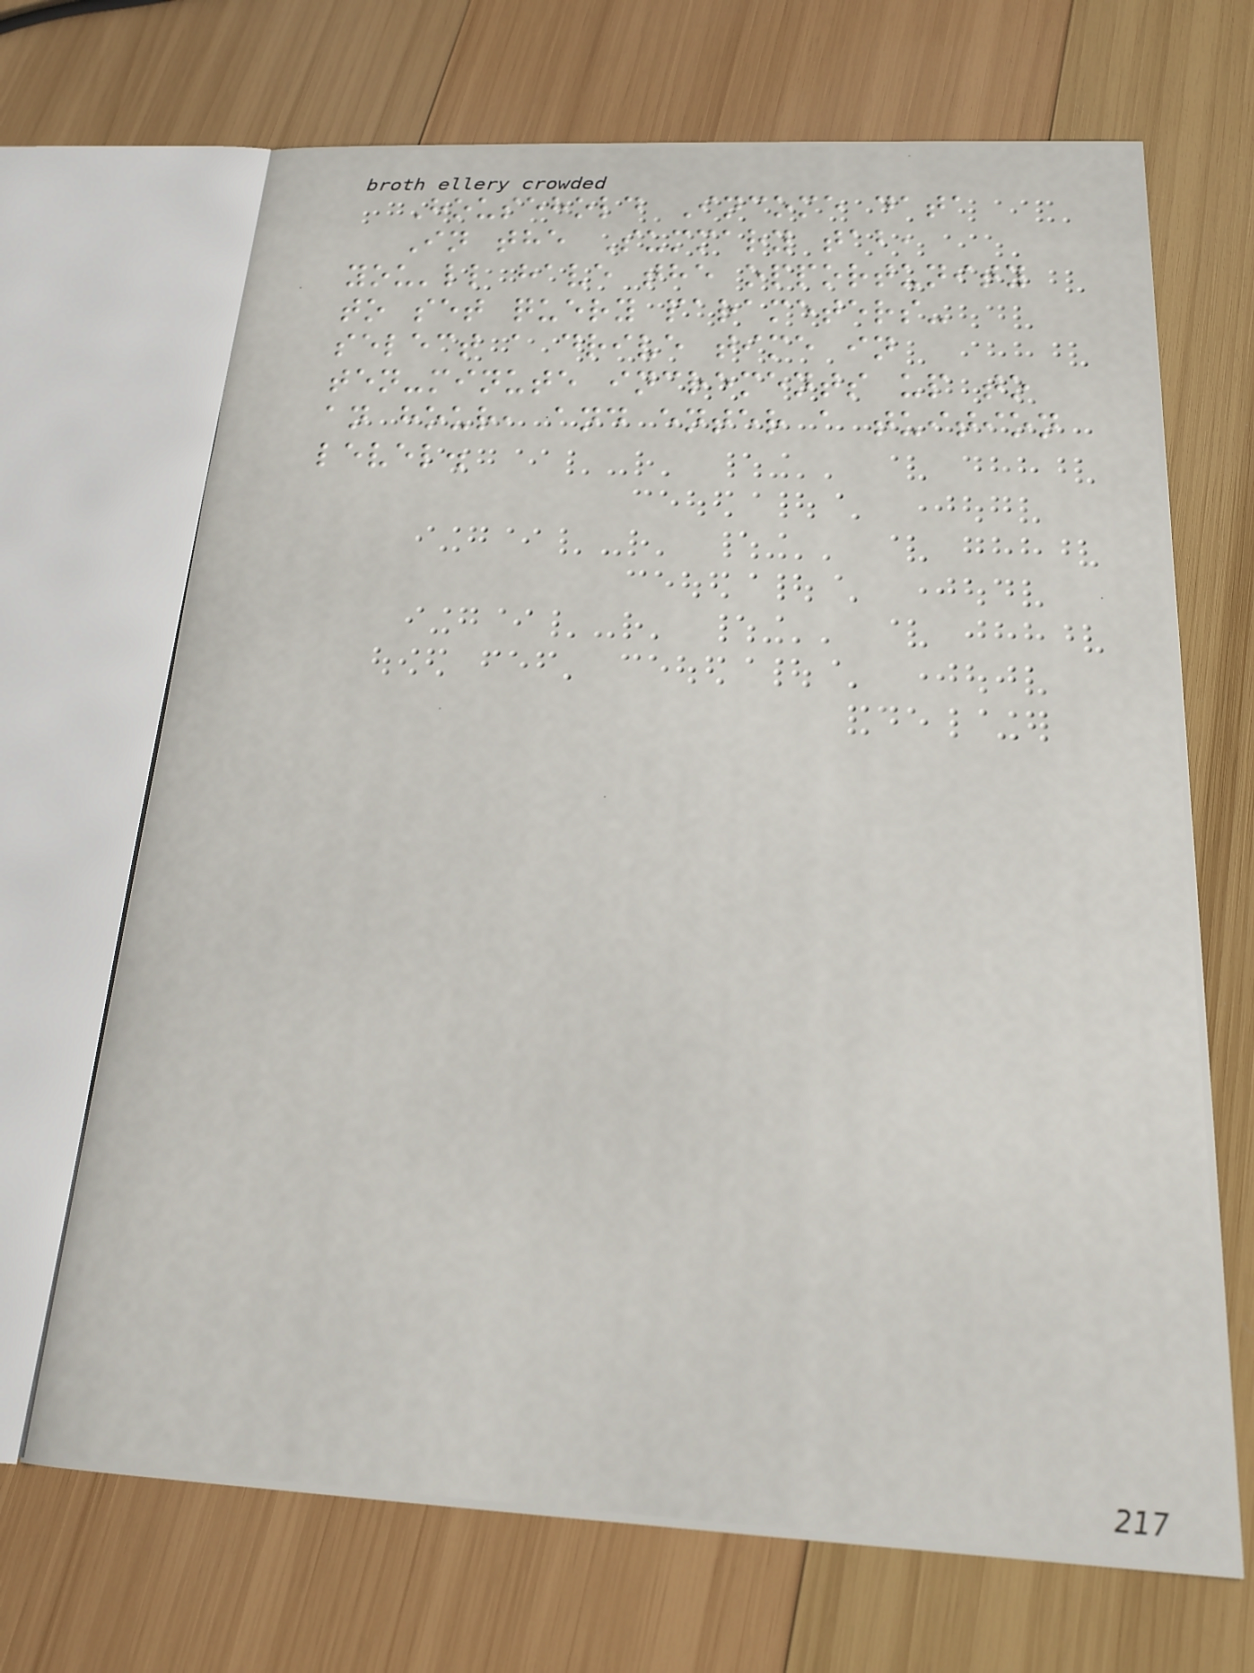Household Income data
In the Summary tab,
you'll have the opportunity
to set query parameters-
select a drive time in
ten-minute increments up to
an hour, and enter a tuition
level.
